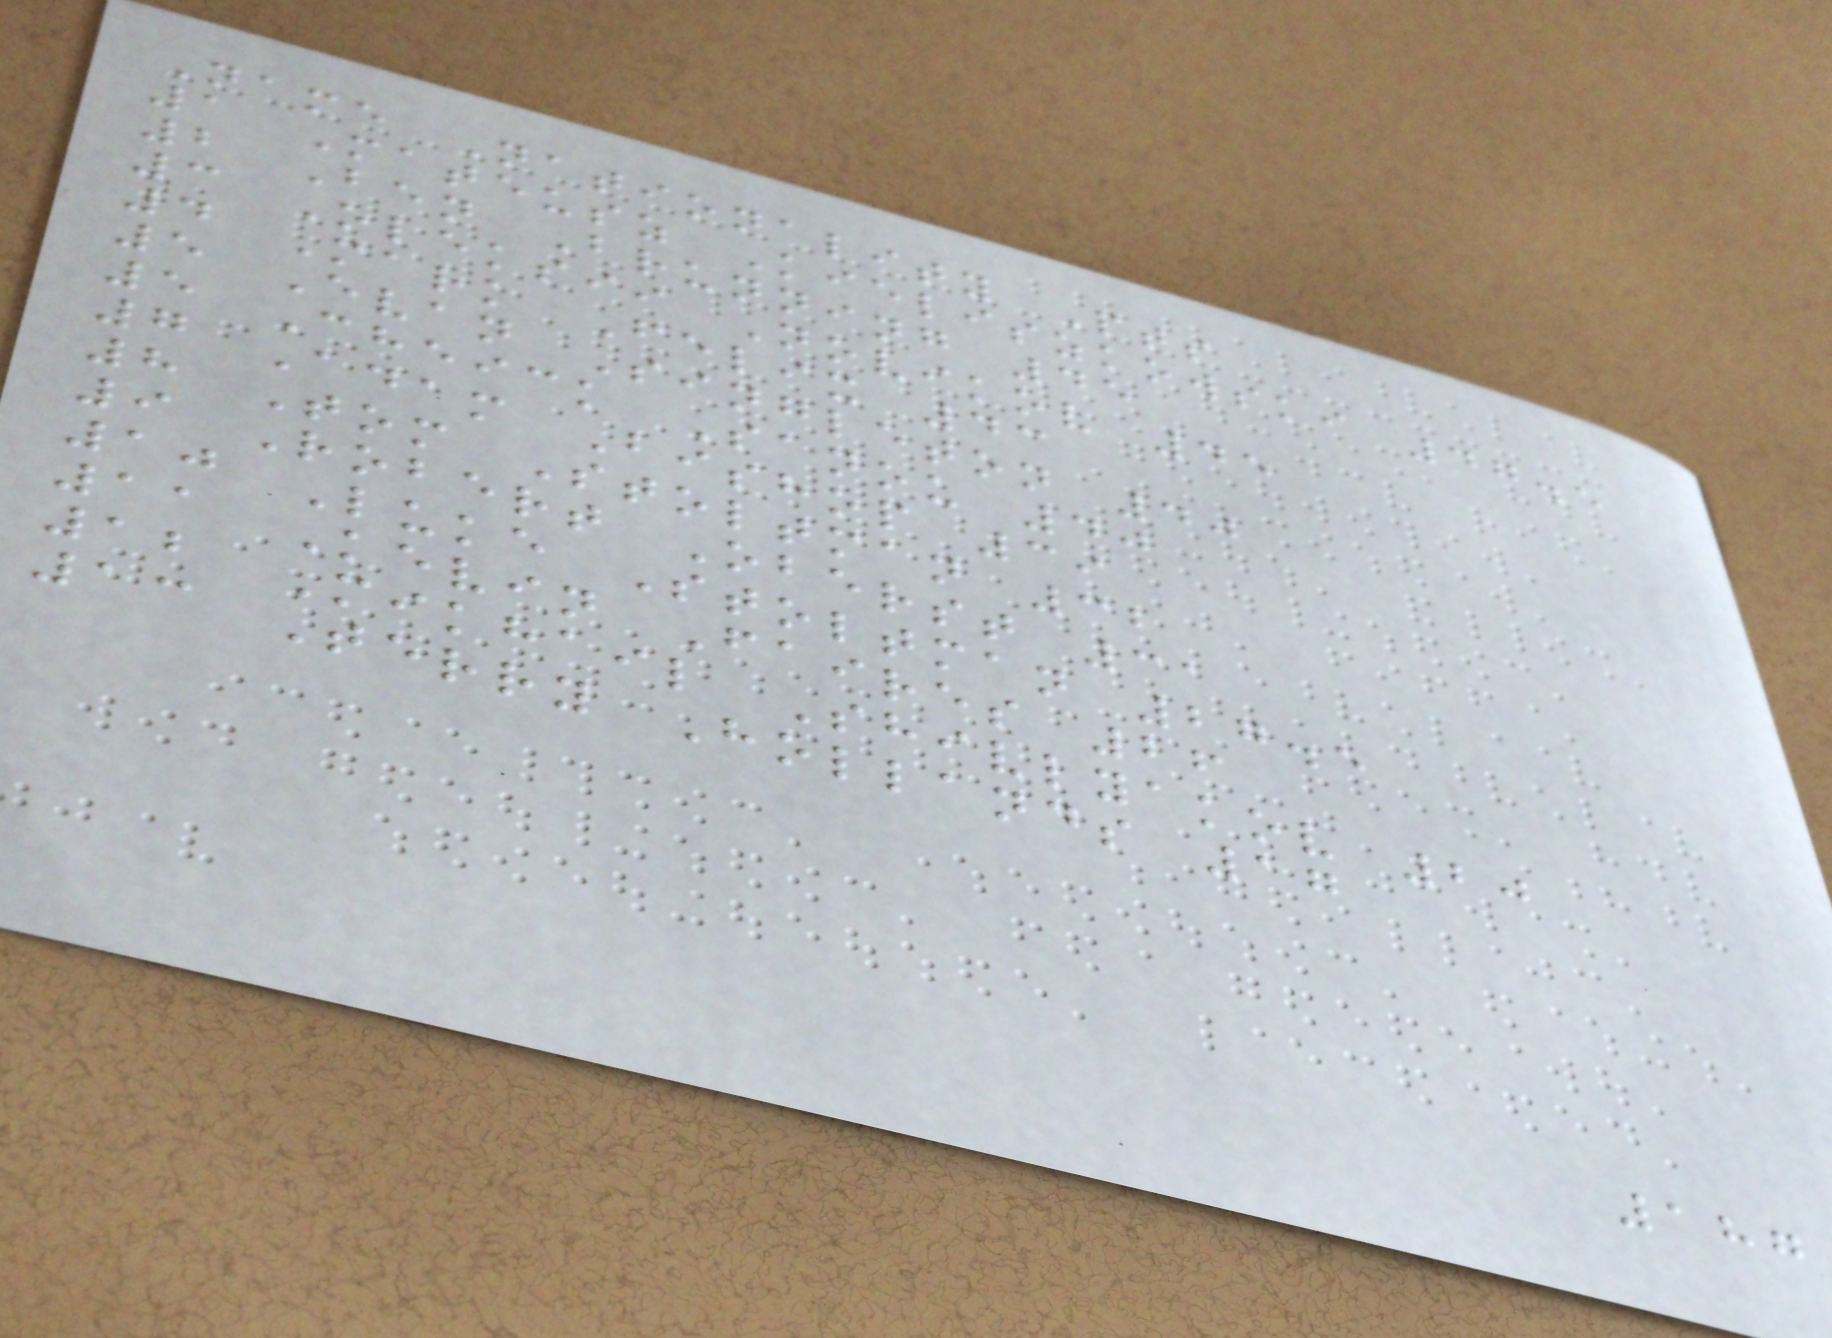Name Nationality Pts
1 Mateusz Kieliszkowski 47.5
2 Ben Brunning 45
3 Oleksii Novikov 45
4 Mark Felix 43
5 Evan Singleton 40
5 Cheick Sanou 40
7 Adam Bishop 39
8 Tom Stoltman 32
9 Robert Oberst 31
10 Luke Stoltman 27.5
11 Kevin Faires 26
12 Mikhail Shivlyakov 20
13 Terry Hollands 17
187
